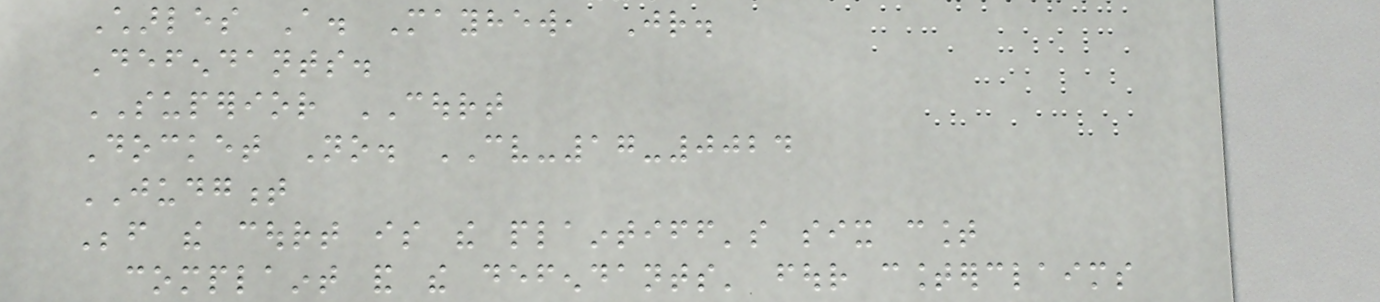Charles A. Mayhew, Jr.
Defendants.
SUPERIOR COURT
Docket No. CV-17-0024
JUDGMENT
Before the court is the plaintiff's six count
complaint and the defendants' four counterclaims
